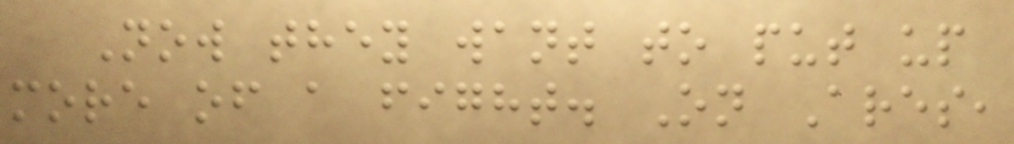Now they want to put up
more of a fight. On Ares,
